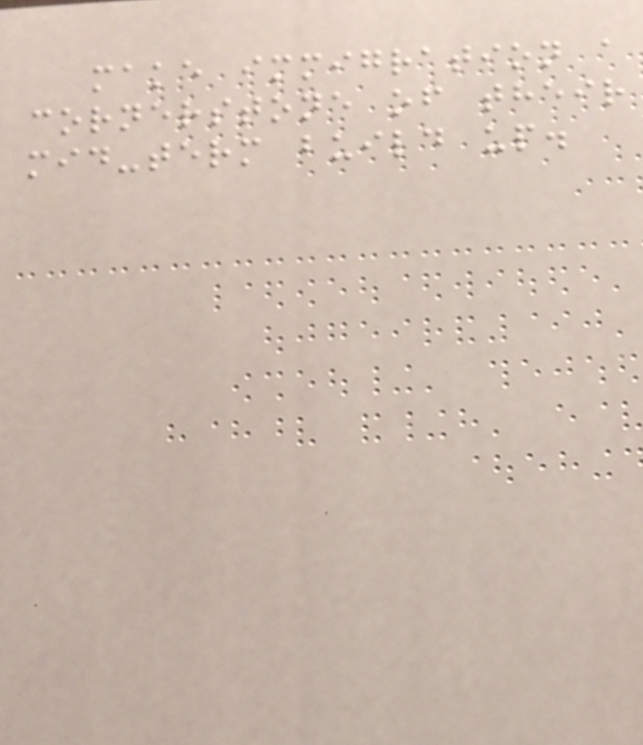make immigration a
cornerstone of their
mid-term build up.
